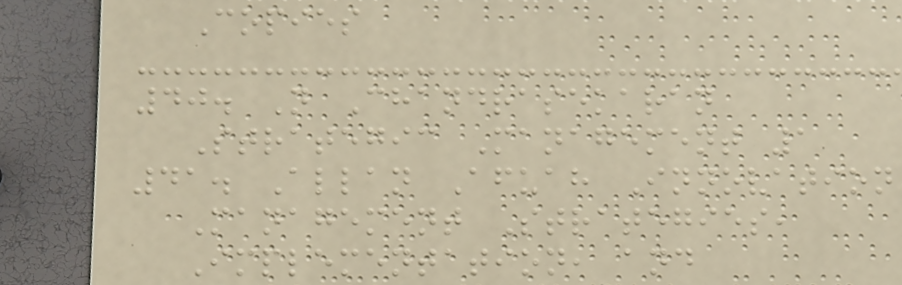Copies
40. N Chandrasekaran
Strategic Management 1
41. Allan Afuah Innovation
Management Strategies,
Implementation, and
